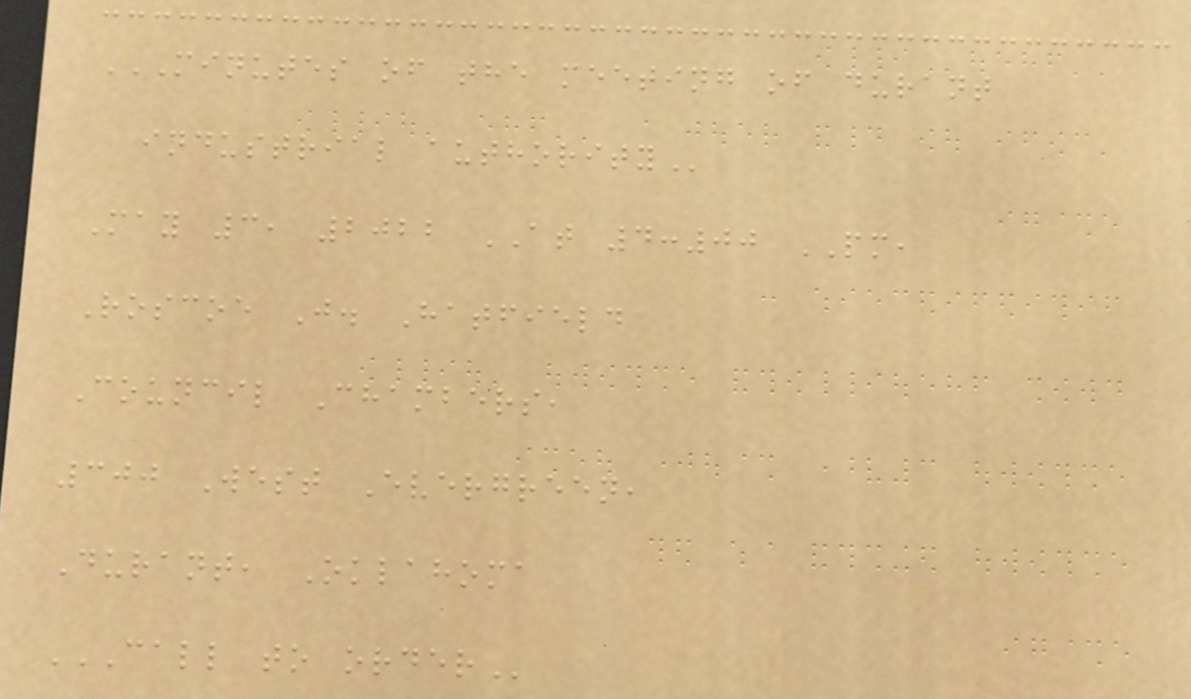MINUTES OF THE MEETING OF DURANT
INDUSTRIAL AUTHORITY
May 3, 2022 AT 4:00 PM,
Roscoe J. Hatfield
Council Chambers,
300 West Evergreen,
Durant, Oklahoma
CALL TO ORDER
